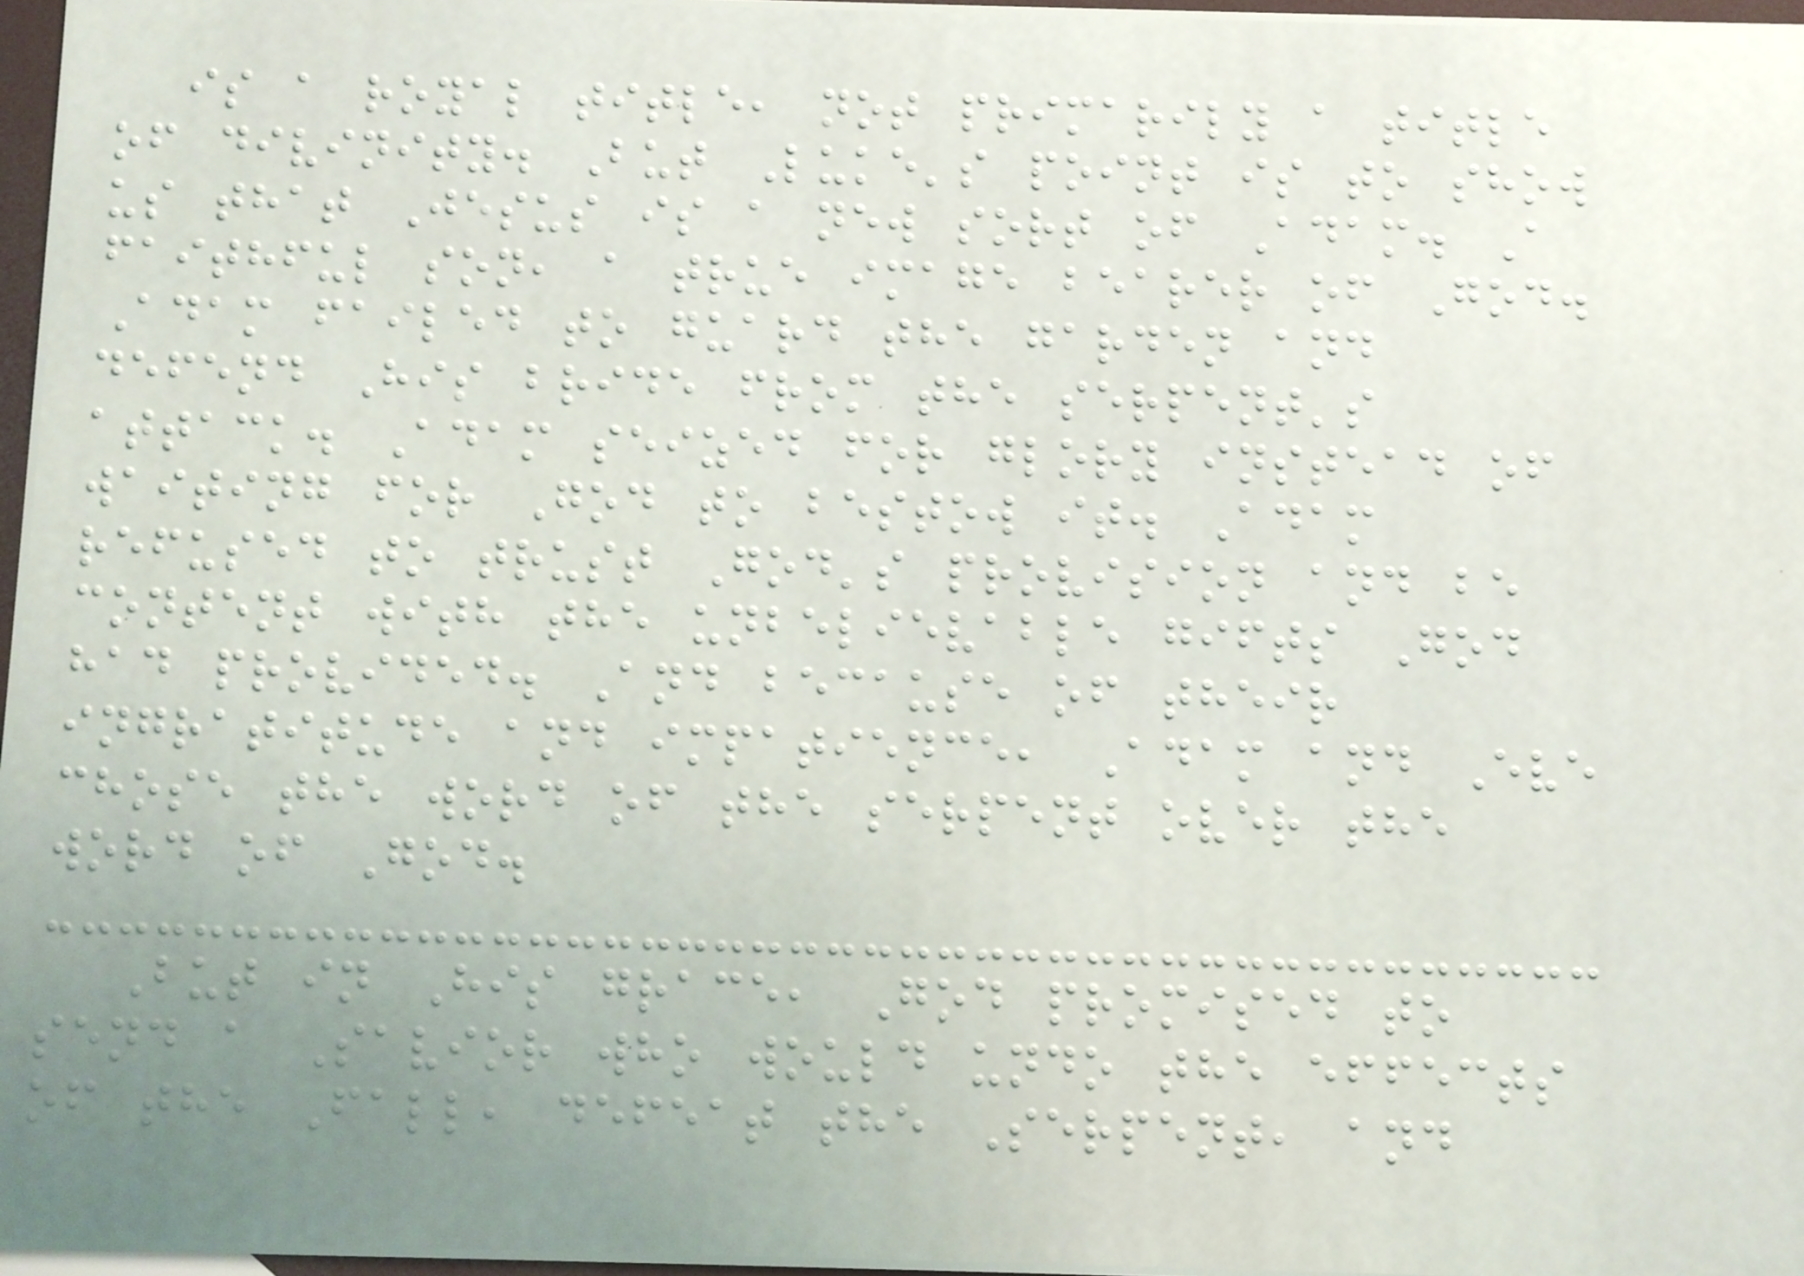is a royal title, not primarily a title
of divinity. But Luke's point is to show
us that Jesus is a new sort of Adam. A
faithful son, a true image bearer of God.
Adam failed to guard the garden and
defend His bride from the serpent's
attack. Adam seized for glory instead of
waiting for God to bestow it. Adam
refused to trust God's provision and be
content with the unbelievable gifts God
had provided. And because of their
ingratitude and impatience, Adam and Eve
chose the word of the serpent over the
word of God.
But in His grace, God promised to
send a Savior who would undo the effects
of the Fall, defeat the Serpent, and
